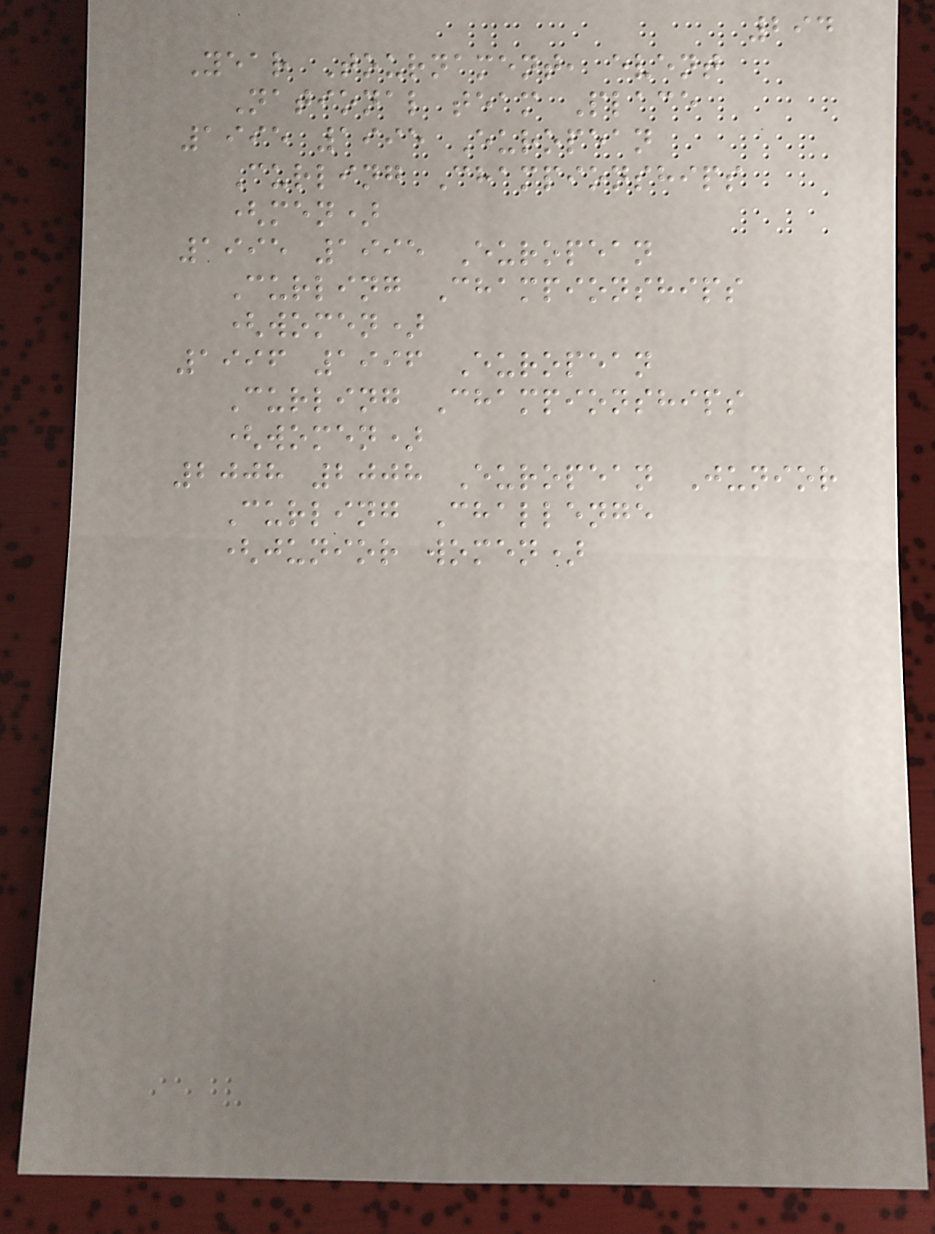294
Year Tournament, event
National team Place
1995 1995 European
Curling Championships
(men)
1995 1995 European
Curling Championships
(women)
1996 1996 European
Curling Championships
(women)
2008 2008 European Junior
Curling Challenge
(junior women)
